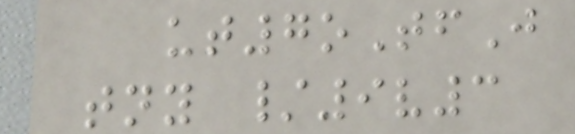ut7oTfJ
tny /9v3
